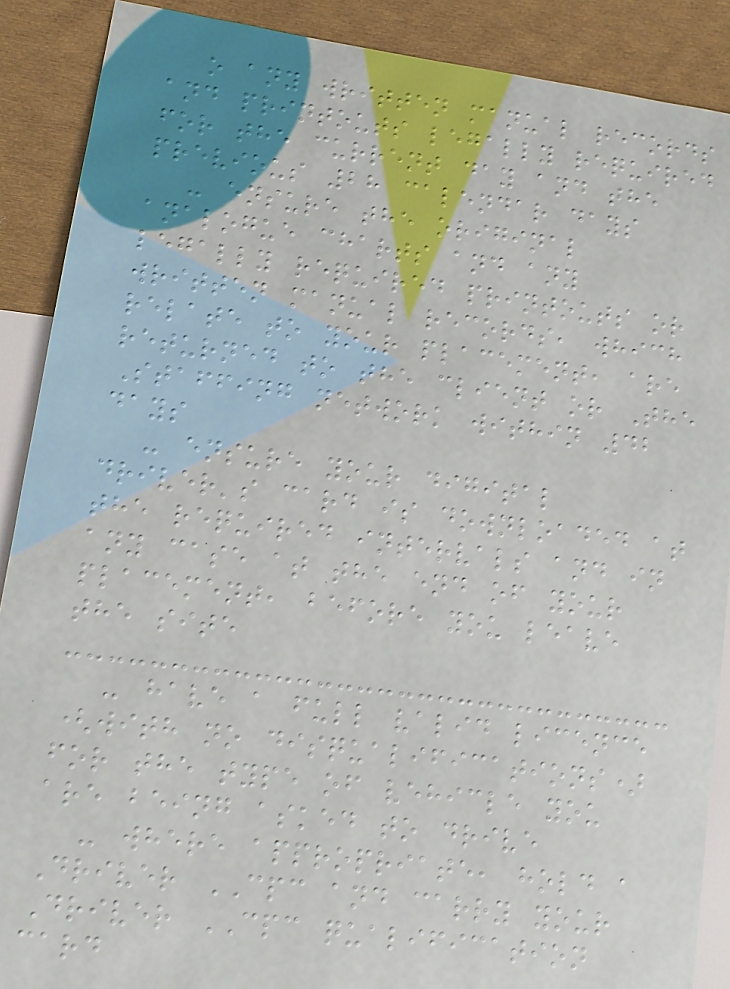o any written manual records
and printouts legally required
for the current day and the
previous 28 calendar days
- ensure the original
analogue charts and any
legally required printouts or
written manual records, which
relate to your placement, are
returned to the client or The
Staffing network within 42
days
- ensure your digital
driver's card is downloaded at
the required intervals and in
any case at the end of your
placement, before you leave
the site
- have a full valid licence
(with no disqualifications)
for the type of vehicle you
are being asked to drive
- where appropriate, hold a
Driver CPC and carry your
Driver CPC qualification
card
